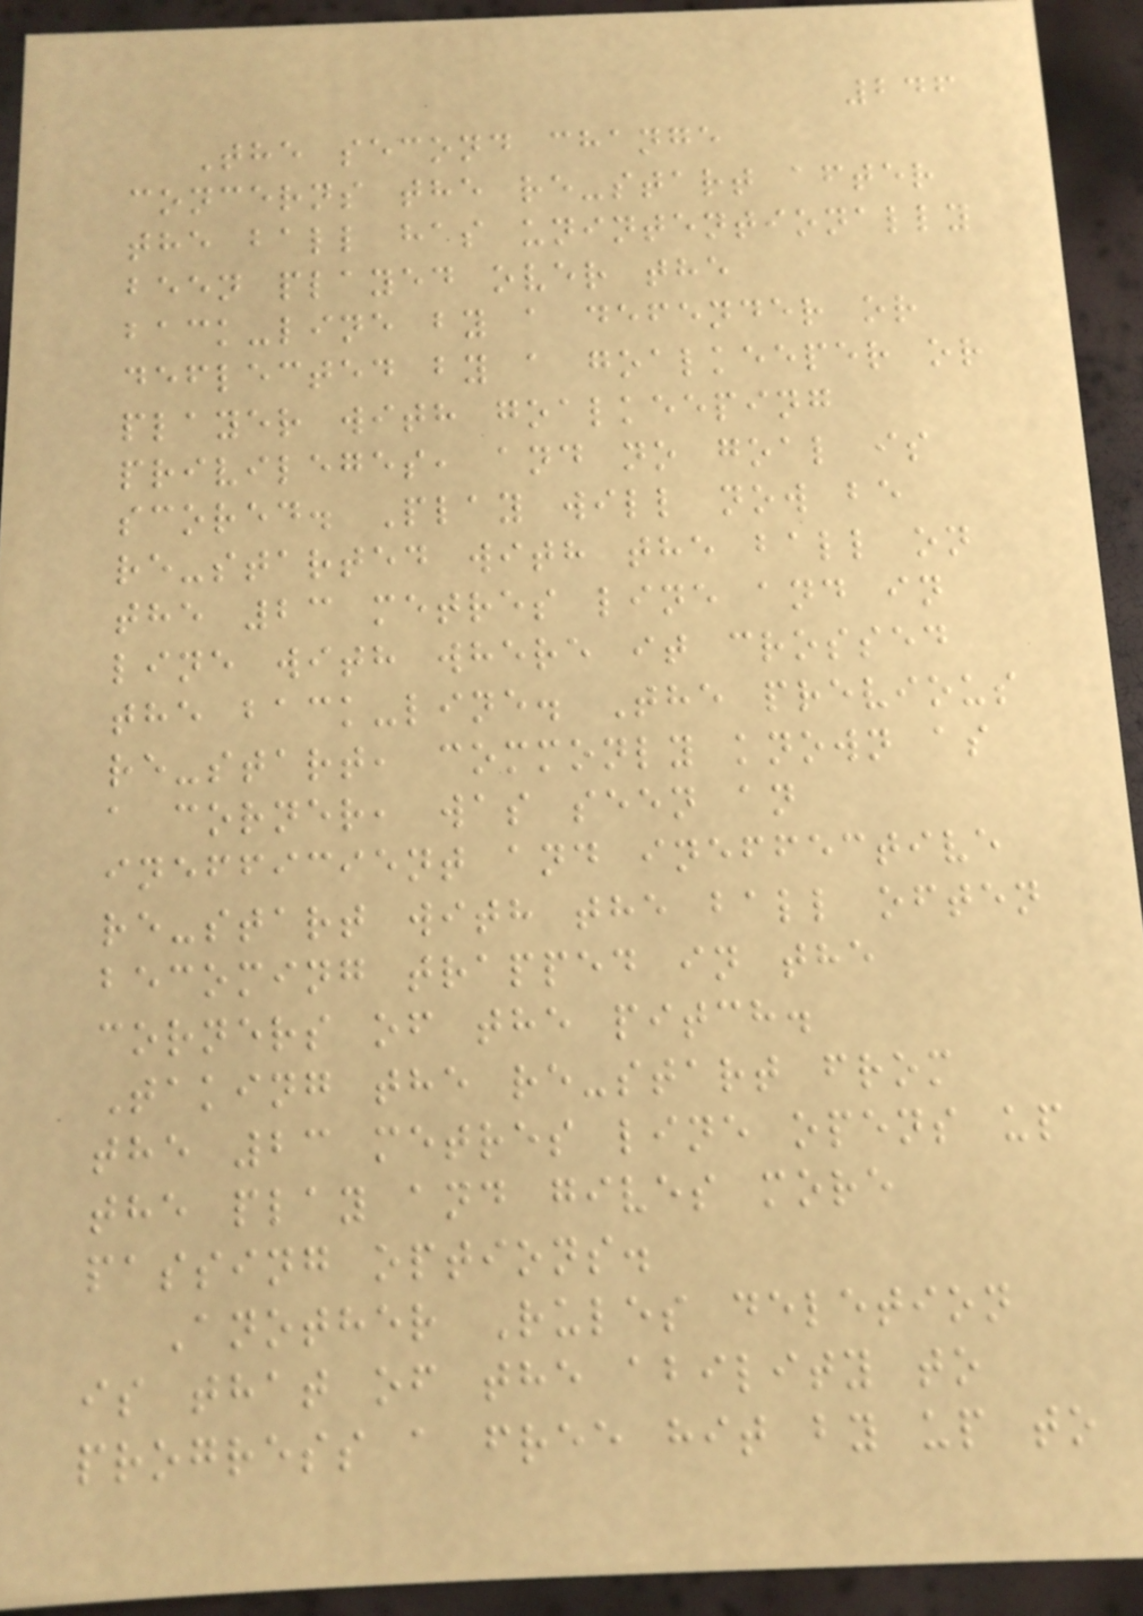246
The second change
concerns the re-start after
the ball has unintentionally
been played over the
back-line by a defender or
deflected by a goalkeeper or
player with goalkeeping
privileges, and no goal is
scored. Play will now be
re-started with the ball on
the 23 metres line and in
line with where it crossed
the back-line. The previous
re-start, commonly known as
a corner, was seen an
inefficient and ineffective
re-start with the ball often
becoming trapped in the
corners of the pitch.
Taking the re-start from
the 23 metres line opens up
the play and gives more
passing options.
Another Rules deletion
is that of the ability to
progress a free hit by up to
